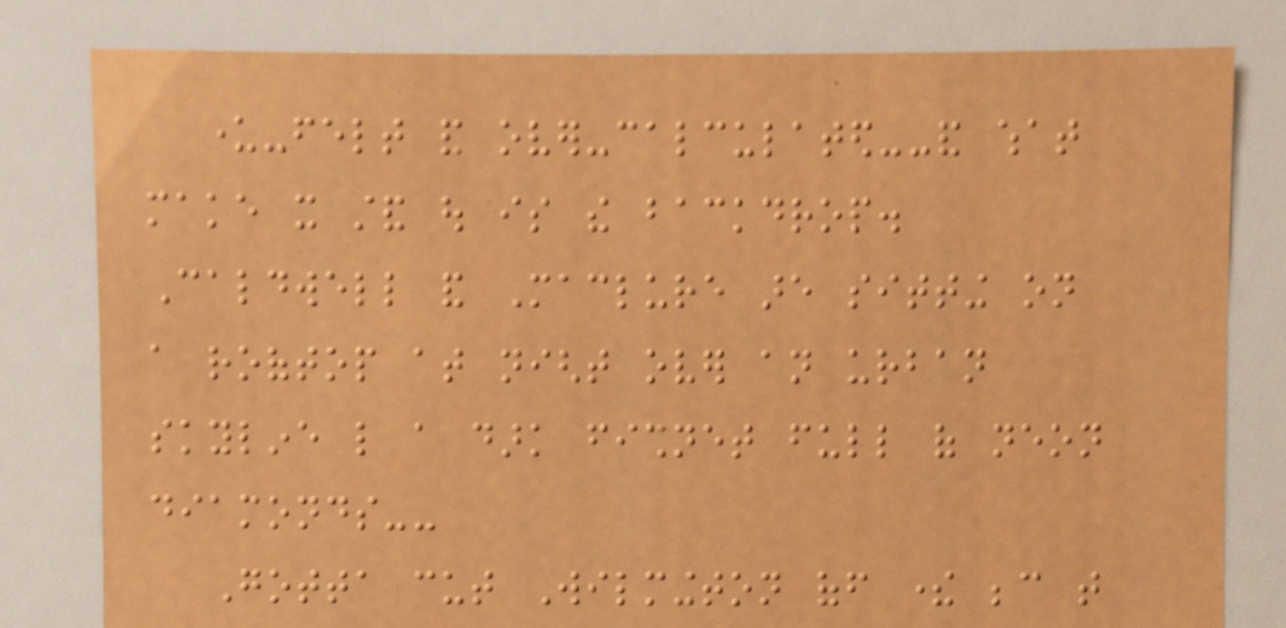under-felt and over-calculated--and what
make it stand out is the backdrop.
Caldwell and Maclure are sitting on
a rooftop at night over an urban
skyline like a dark fishnet full of neon
diamonds--
Gotta cut Wilmington off there because that
